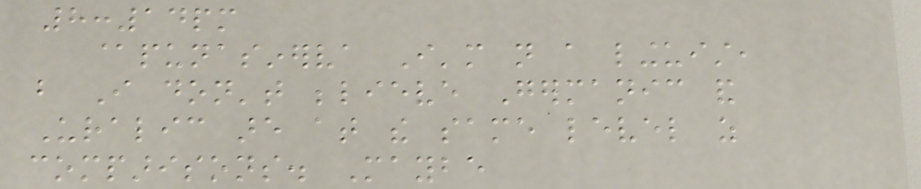8:14pm
@punasinerva I'm not a linguist,
but I don't believe Germanic and
Uralic are at the same level as
comparisons. Maybe
